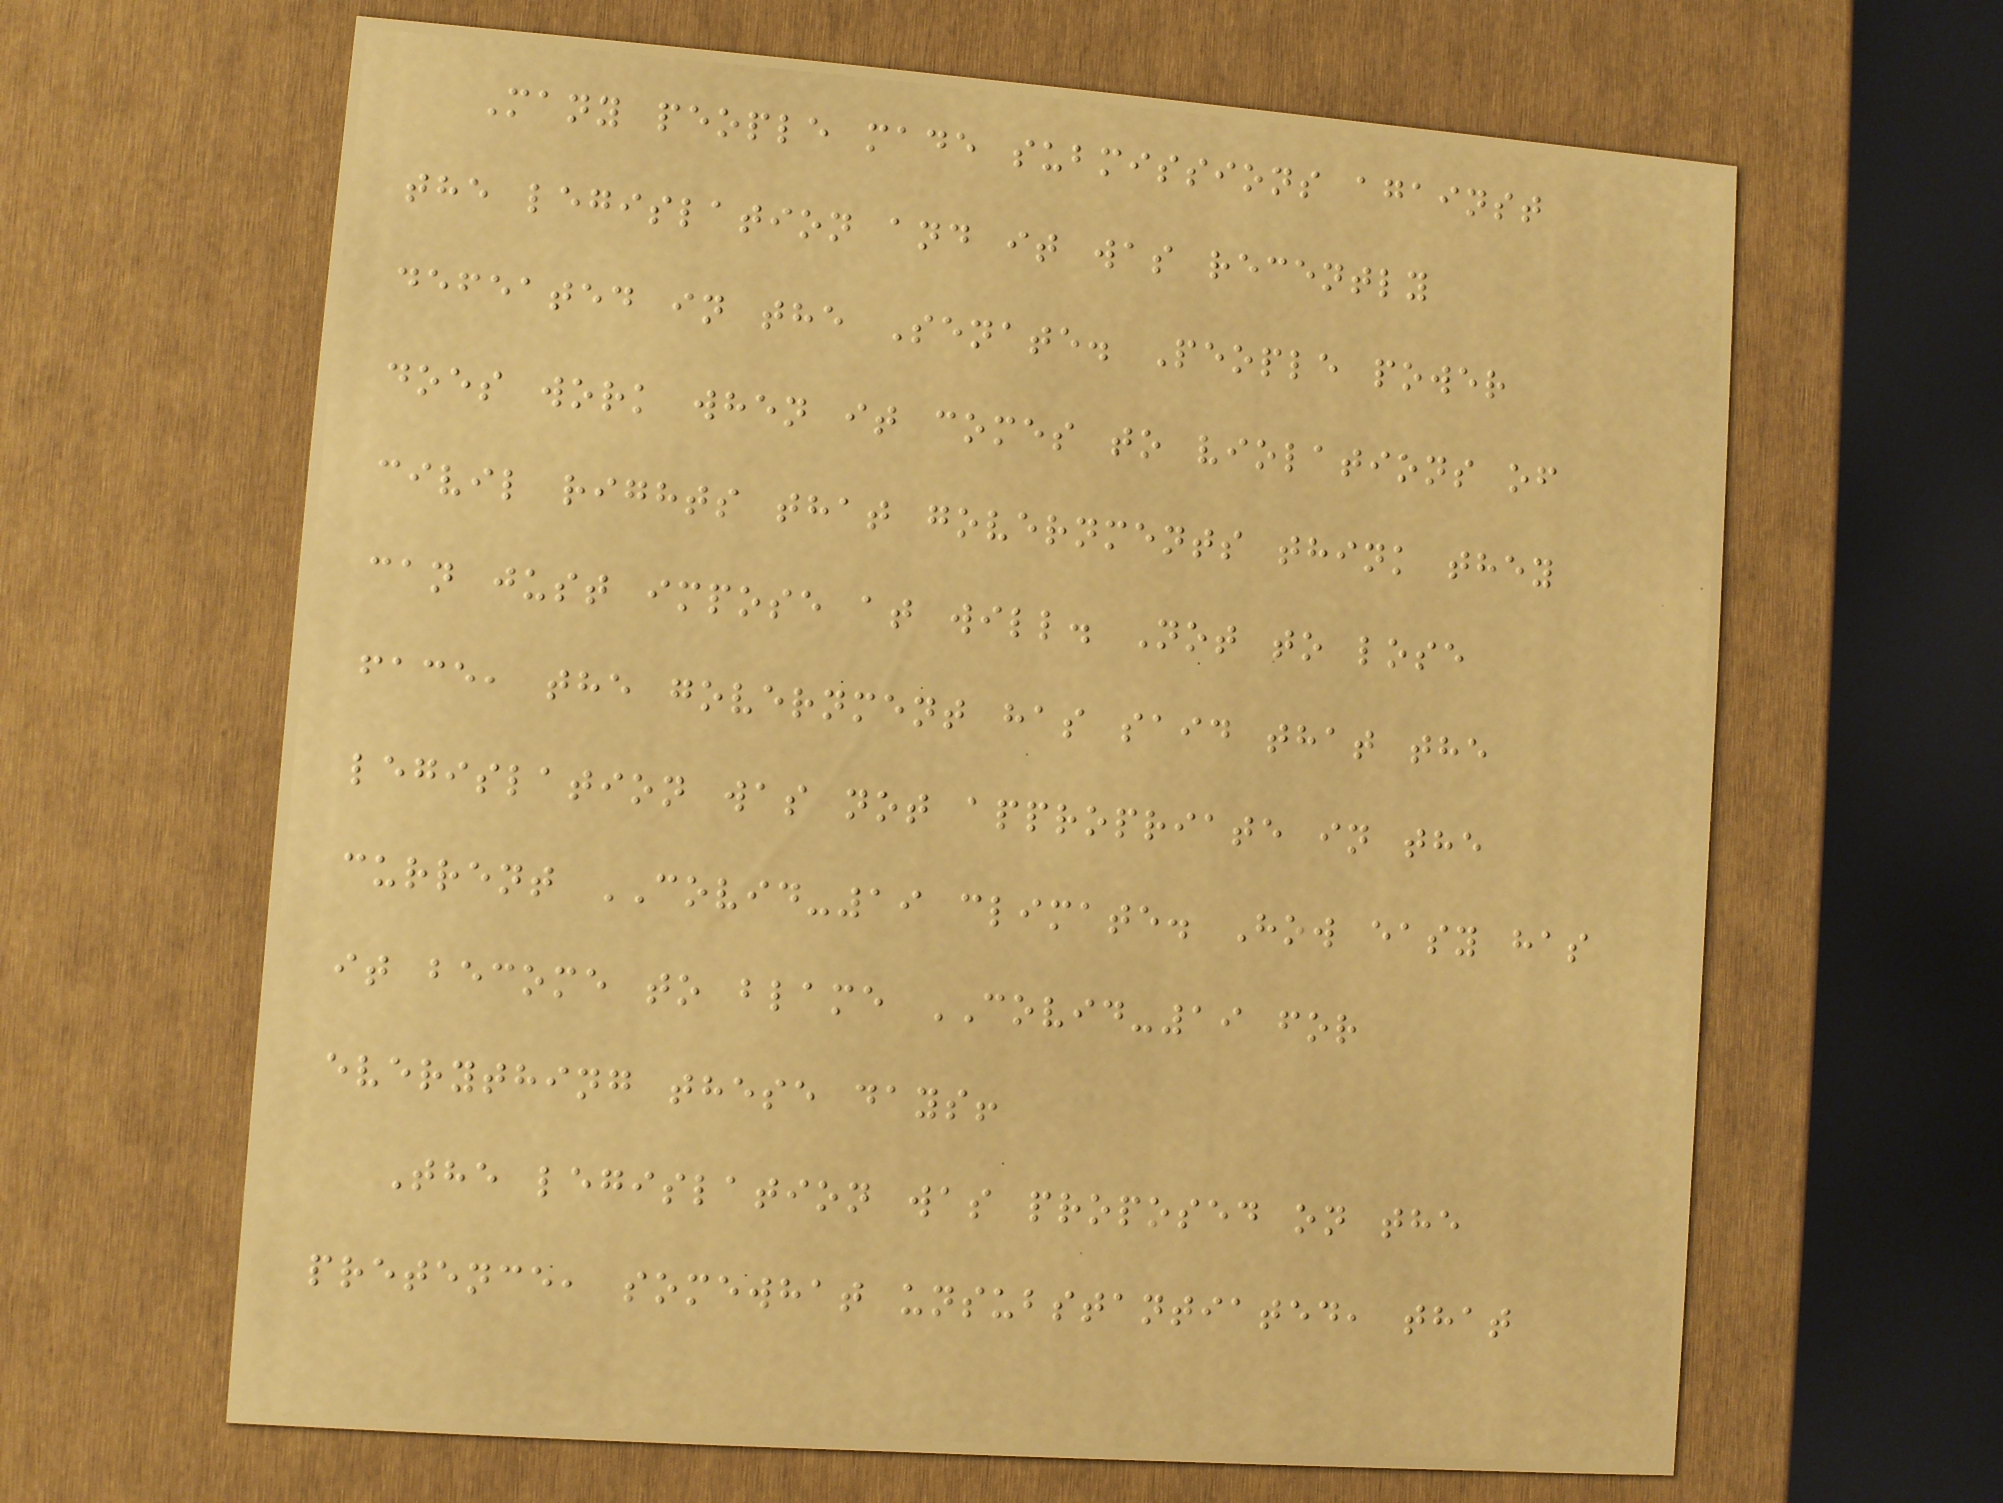Many people made submissions against
the legislation and it was recently
defeated in the Senate. People power
does work when it comes to violations of
civil rights that governments think they
can just impose at will. Not to lose
face, the government has said that the
legislation was not appropriate in the
current COVID-19 climate. How easy has
it become to blame COVID-19 for
everything these days!
The legislation was proposed on the
pretence, somewhat unsubstantiated, that
